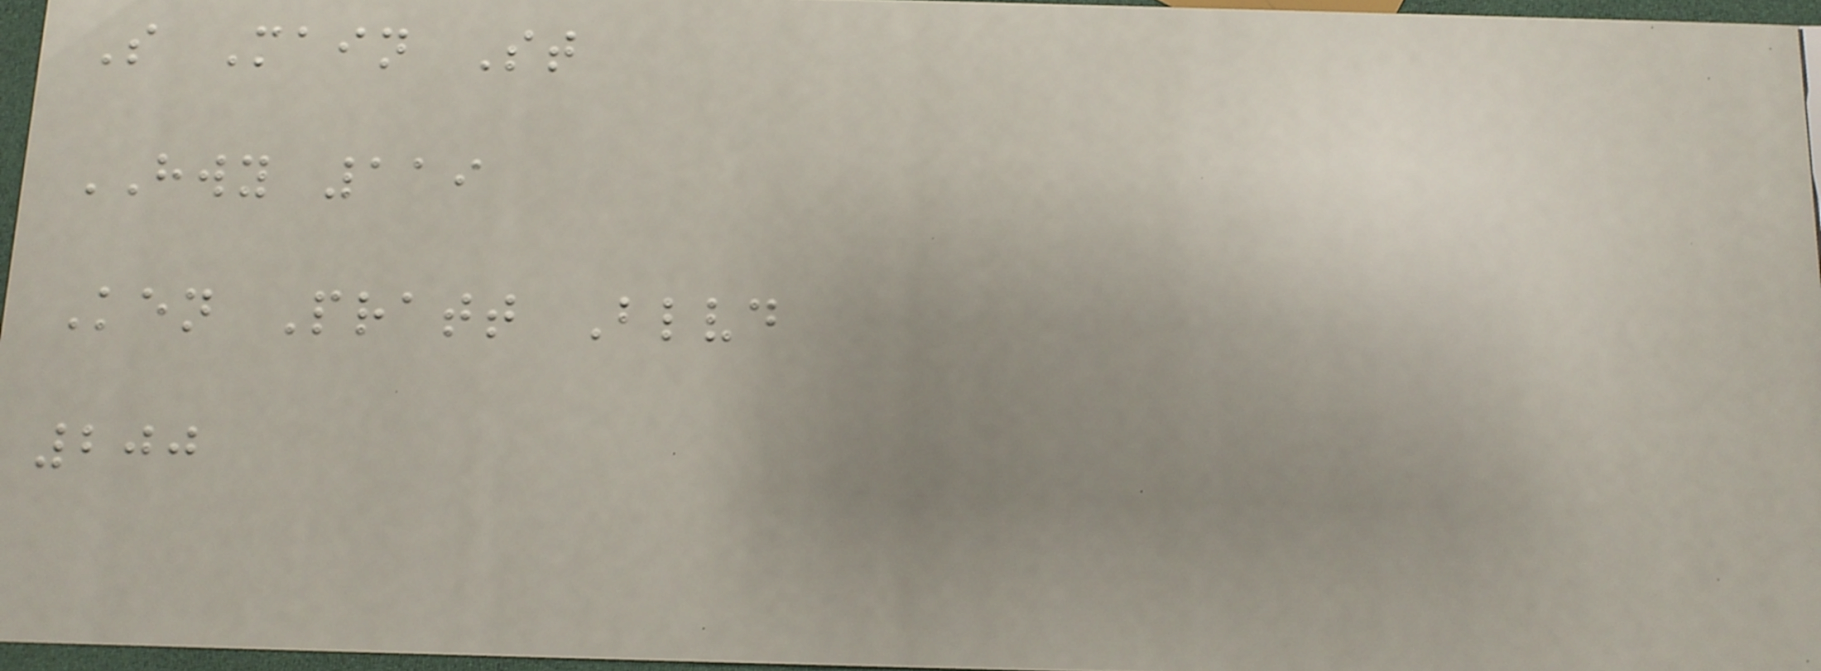S Main St
HWY 119
Ken Pratt Blvd
200
